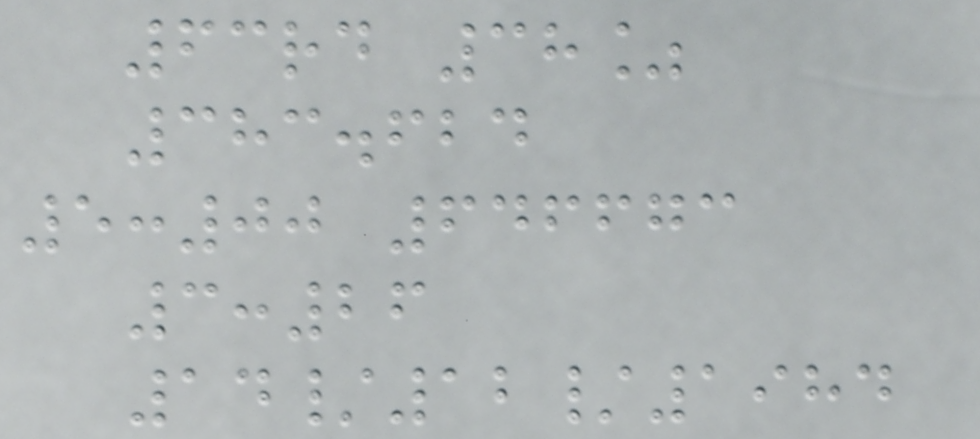63rd 38%
383.624
5:00 646673
3:26
14/12/1984
